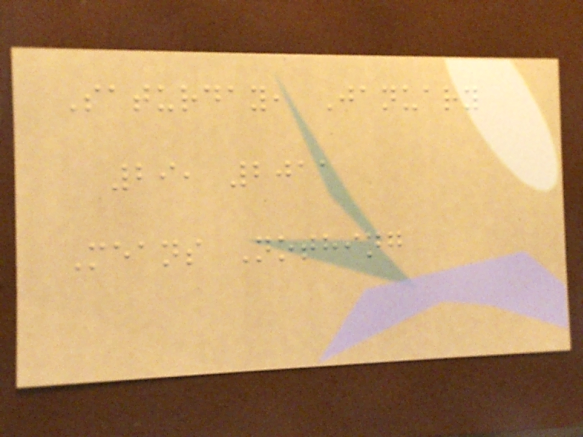Saturday, January
29, 2011
Means Nothing
